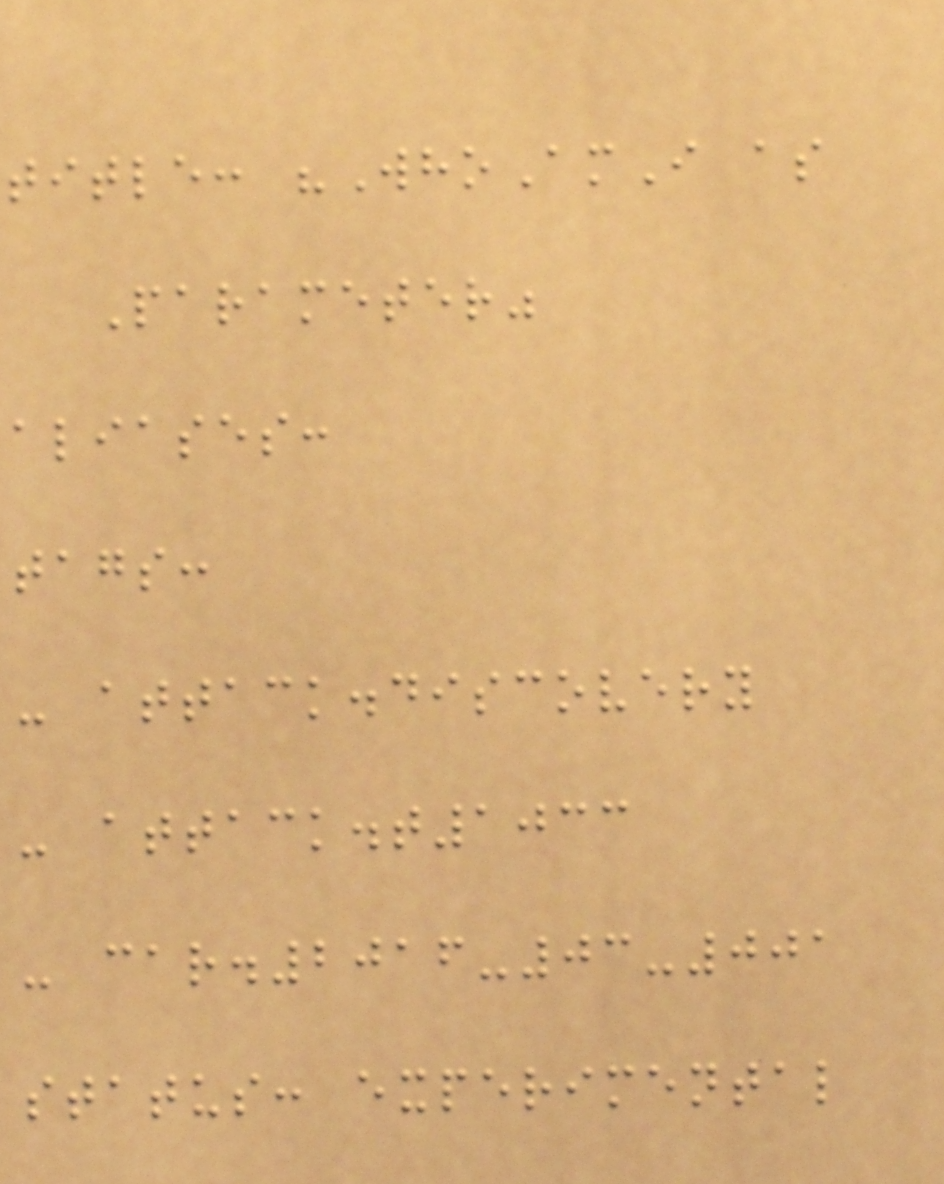title: "WhoAmI as
Parameter"
aliases:
tags:
- attack.discovery
- attack.t1033
- car.2016-03-001
status: experimental
